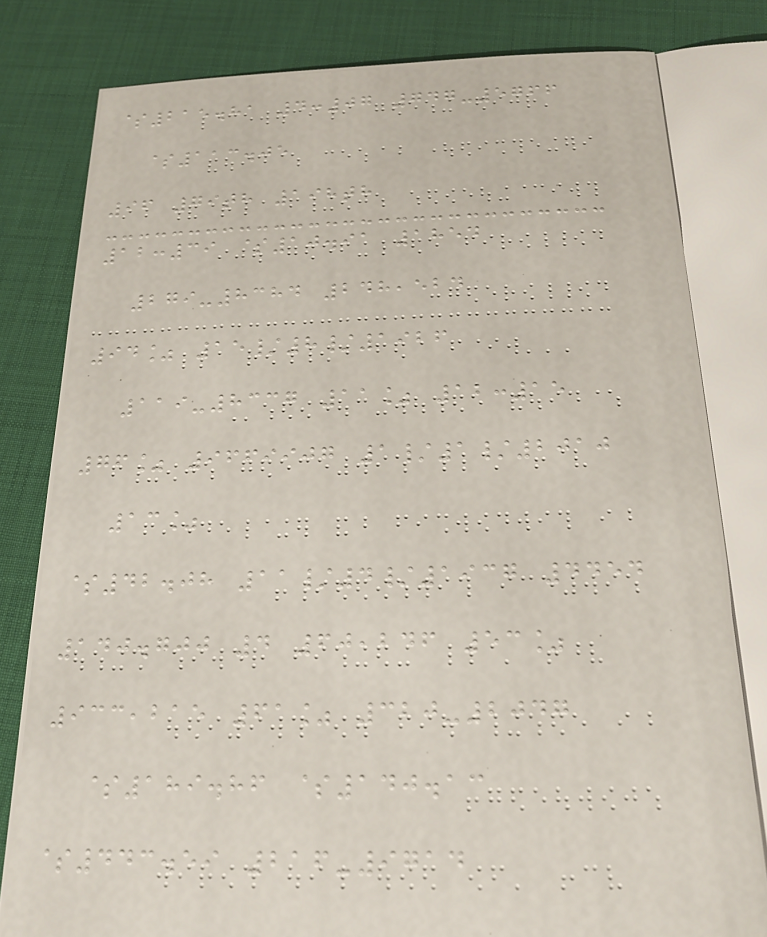$215.81 4:07 747-5766
$113.05
96 79th 198th
12:39 $10.91 1854
279-8384 248,524
94% 15/8/1926
119-8337 11% 12:15
76% 9669907 1/1/2010
13%
$42.08 11/4/1937 4454
140.700 4 60,246 53%
933,215 61% 320-2047
$189.86 $140.13
$443.59 216-9714
